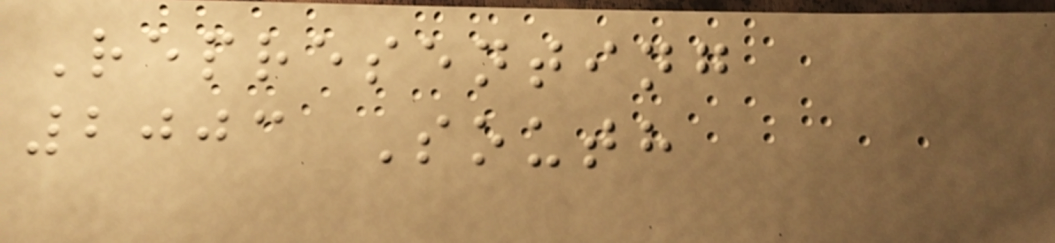Representing
2003 South
